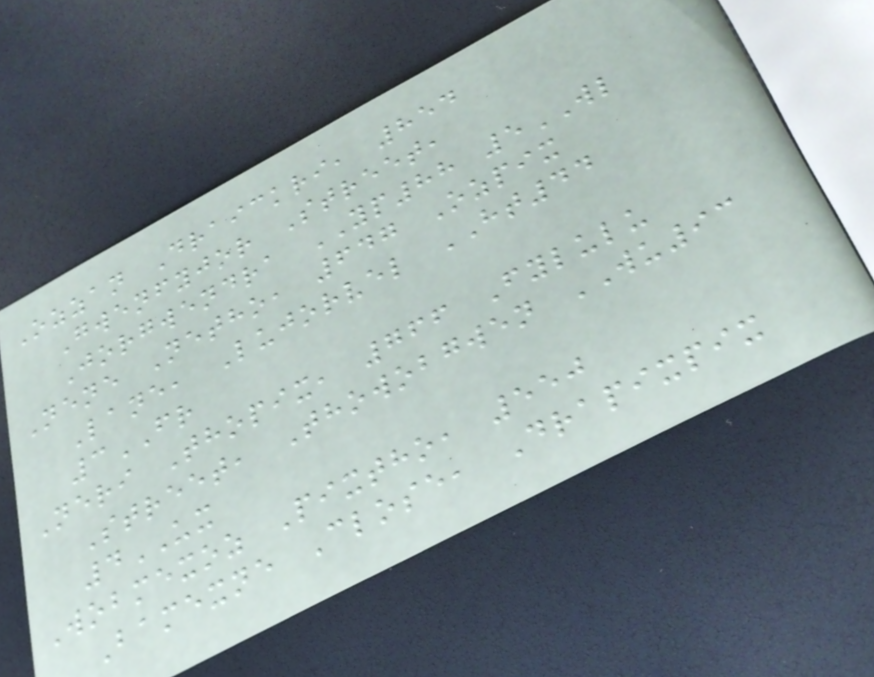Ozzan Draickri, 854
Gwenfyjor Street,
Jorgwendra YP88 5WL
Nene Netho, 647 Ozpix
Lane, Lujorvel HT44
3FR
Neri Thopix, 766 Fylulu
Street, Thowobgwen WU93
4UX
Wobmexoz Pixtho, 550
Bamexne Close, Drapixpix
